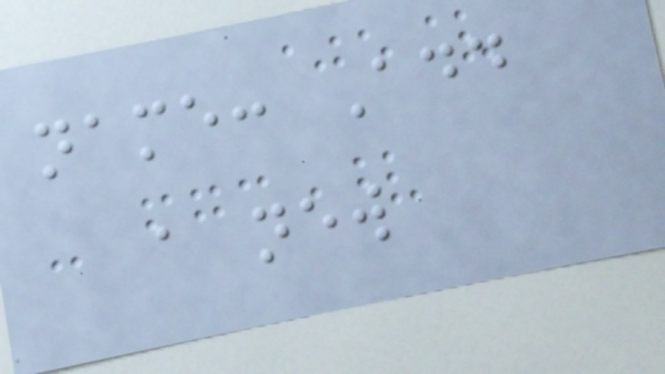name: Add
a new
